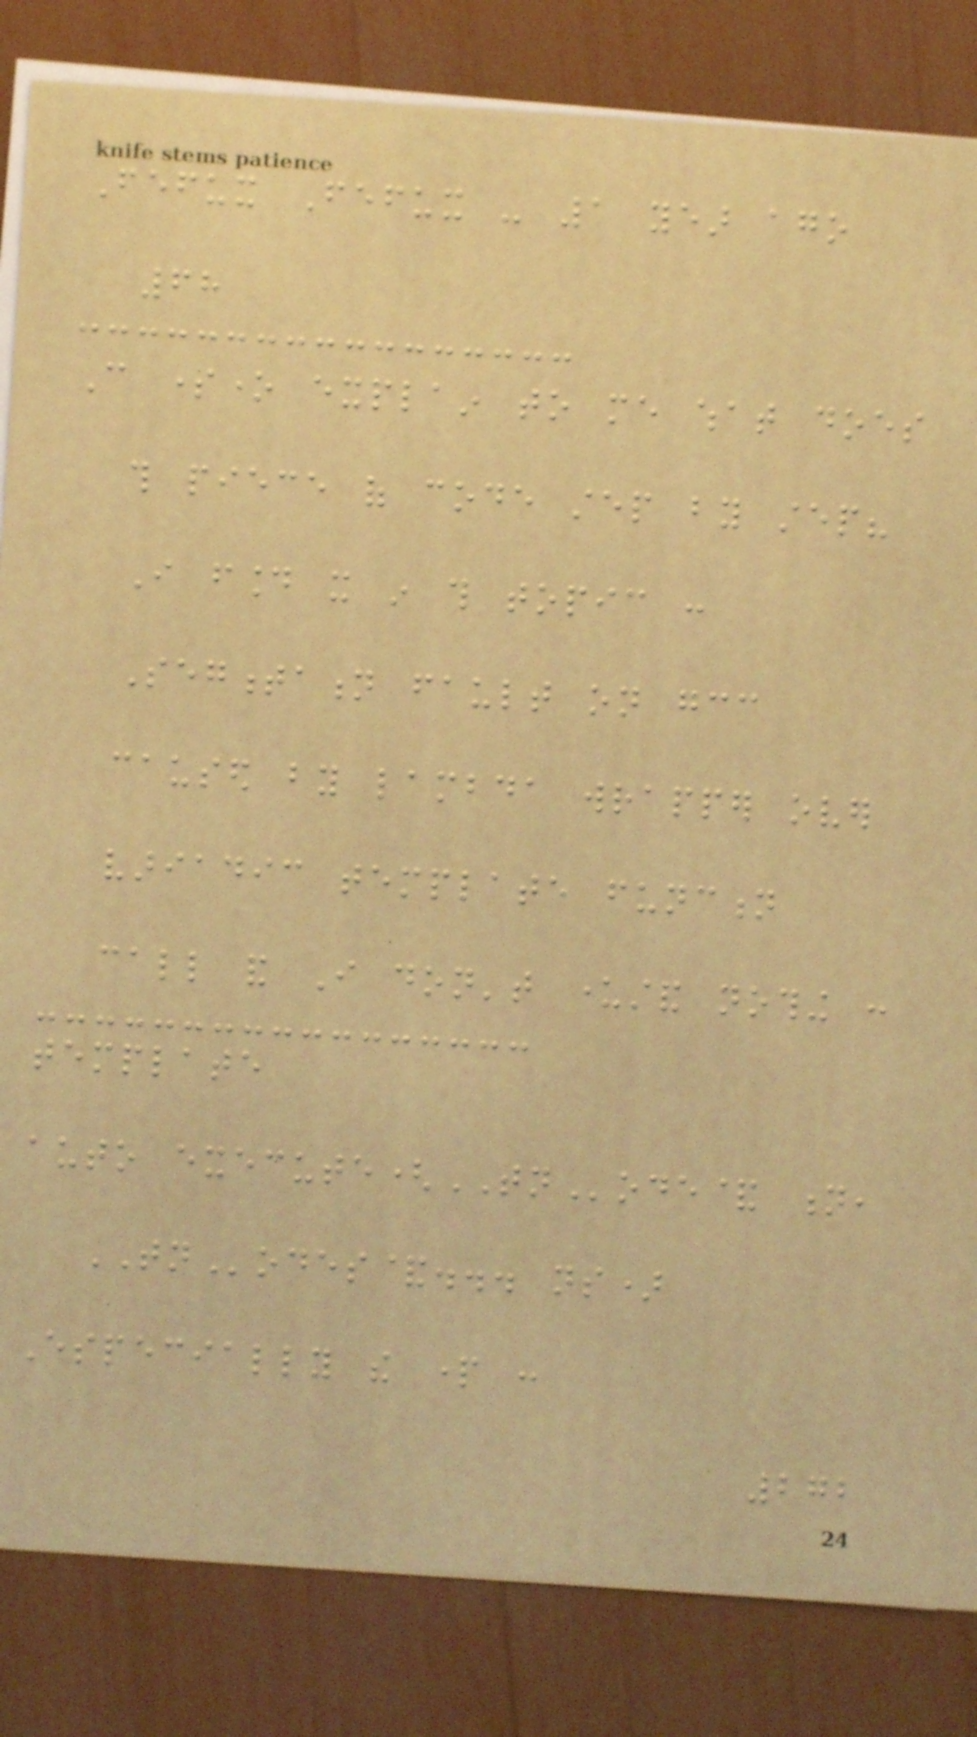Fefux Fefux - 1 year ago
68
Can someone explain to me what does
this piece of code step by step?
I found it in this topic :
Segmentation fault on gcc
caused by lambda wrapper over
variadic template function
call and I don't understand nothing :
template
auto execute(TNode& n,
TNodes&... ns)
Especially the part :
272
